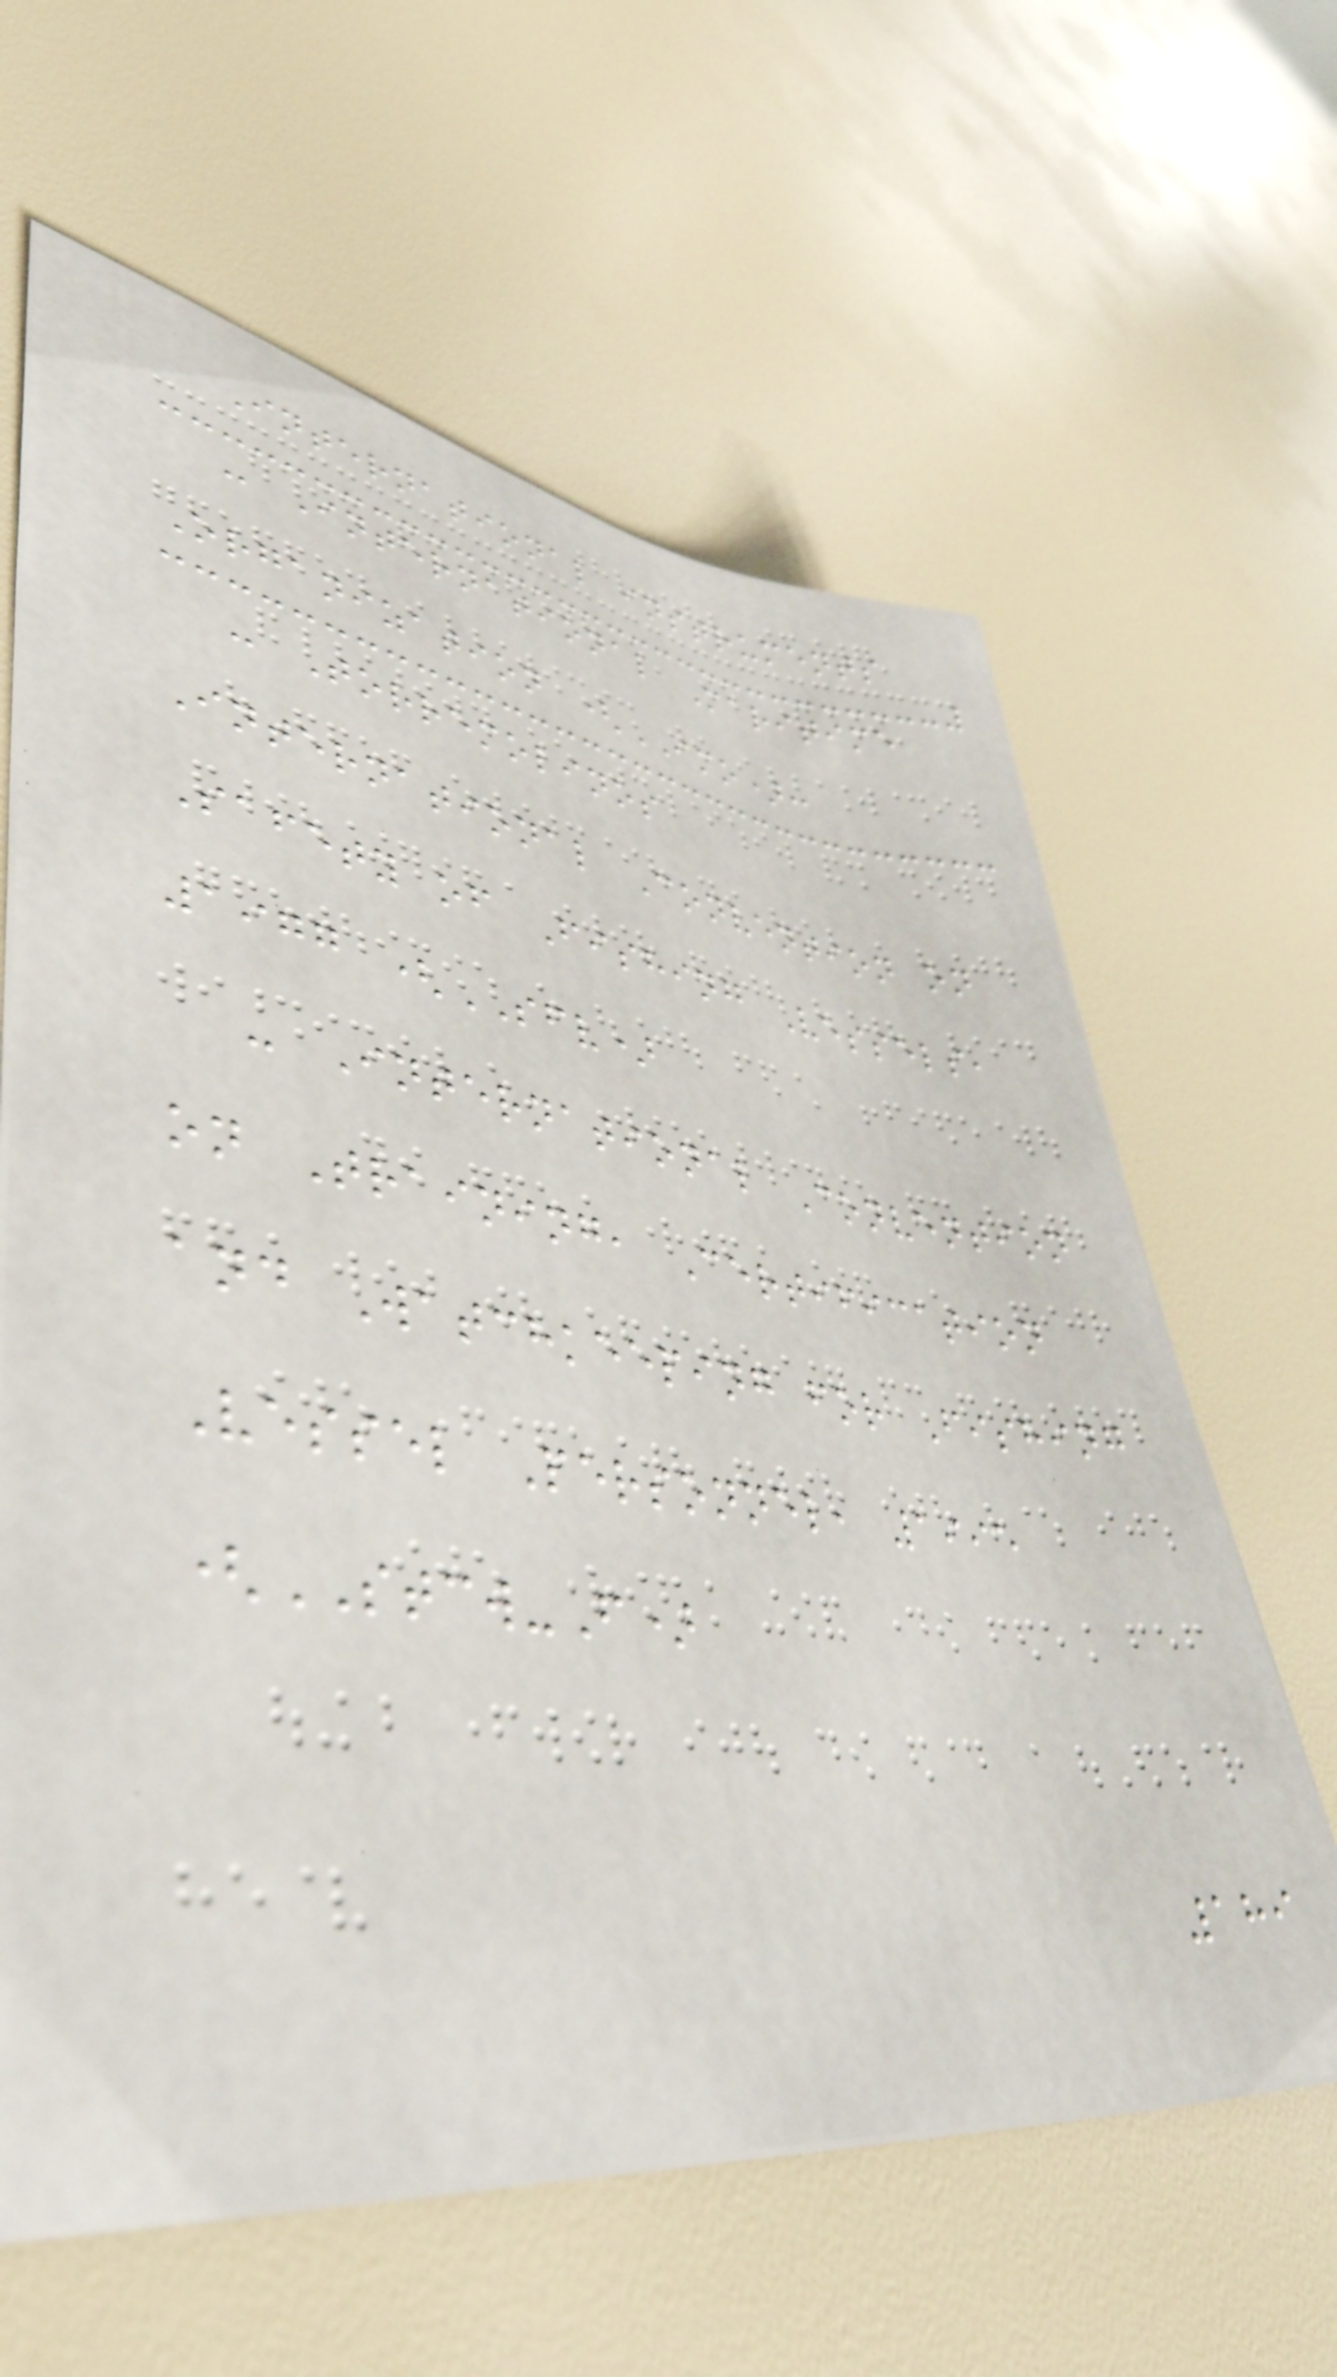International instruments
- International Maritime
Organization (IMO):
- Torremolinos
International Convention on
Safety of Fishing Vessels,
1977 (SFV)
- International Convention
on Training, Certification
and Watchkeeping for Fishing
Vessel Personnel, 1995
(STCW-F)
189
